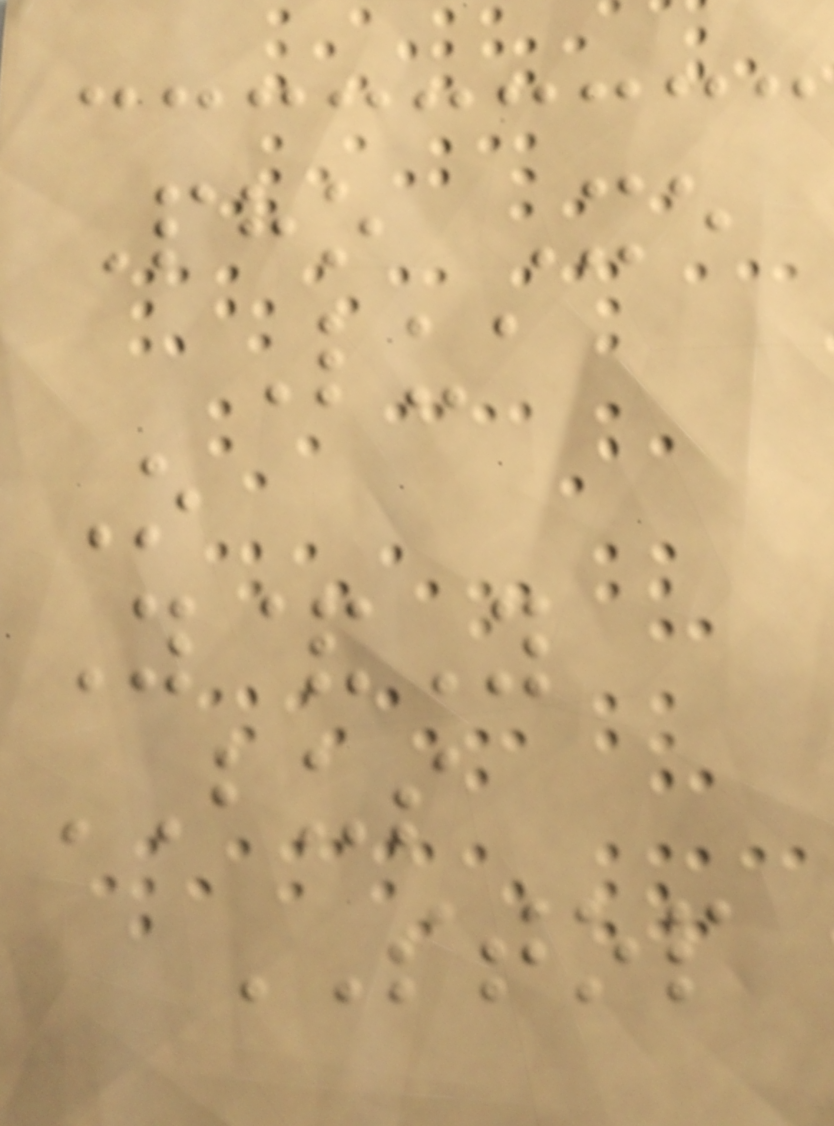Pho Xe
Lua
O
Y&Y
BUS
STOP
